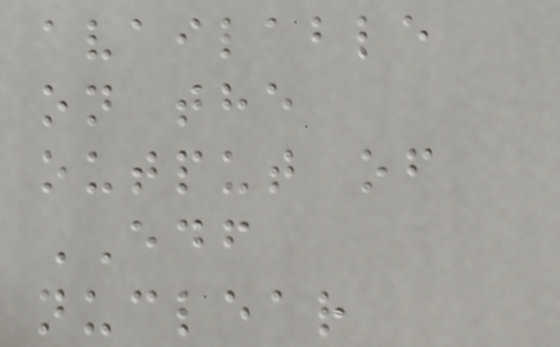available
on the
output of
EDF
nuclear
